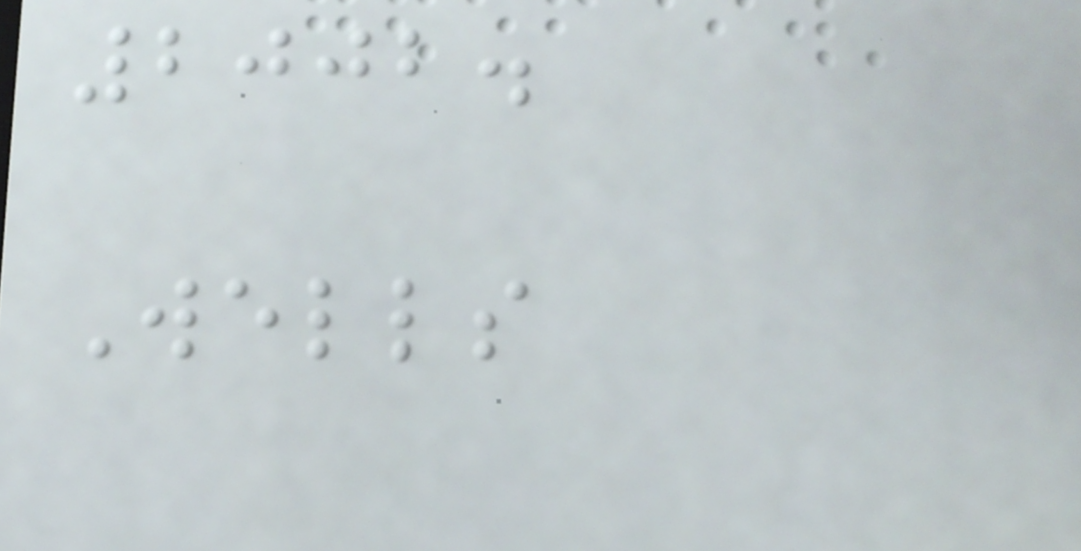2002.
Wells
